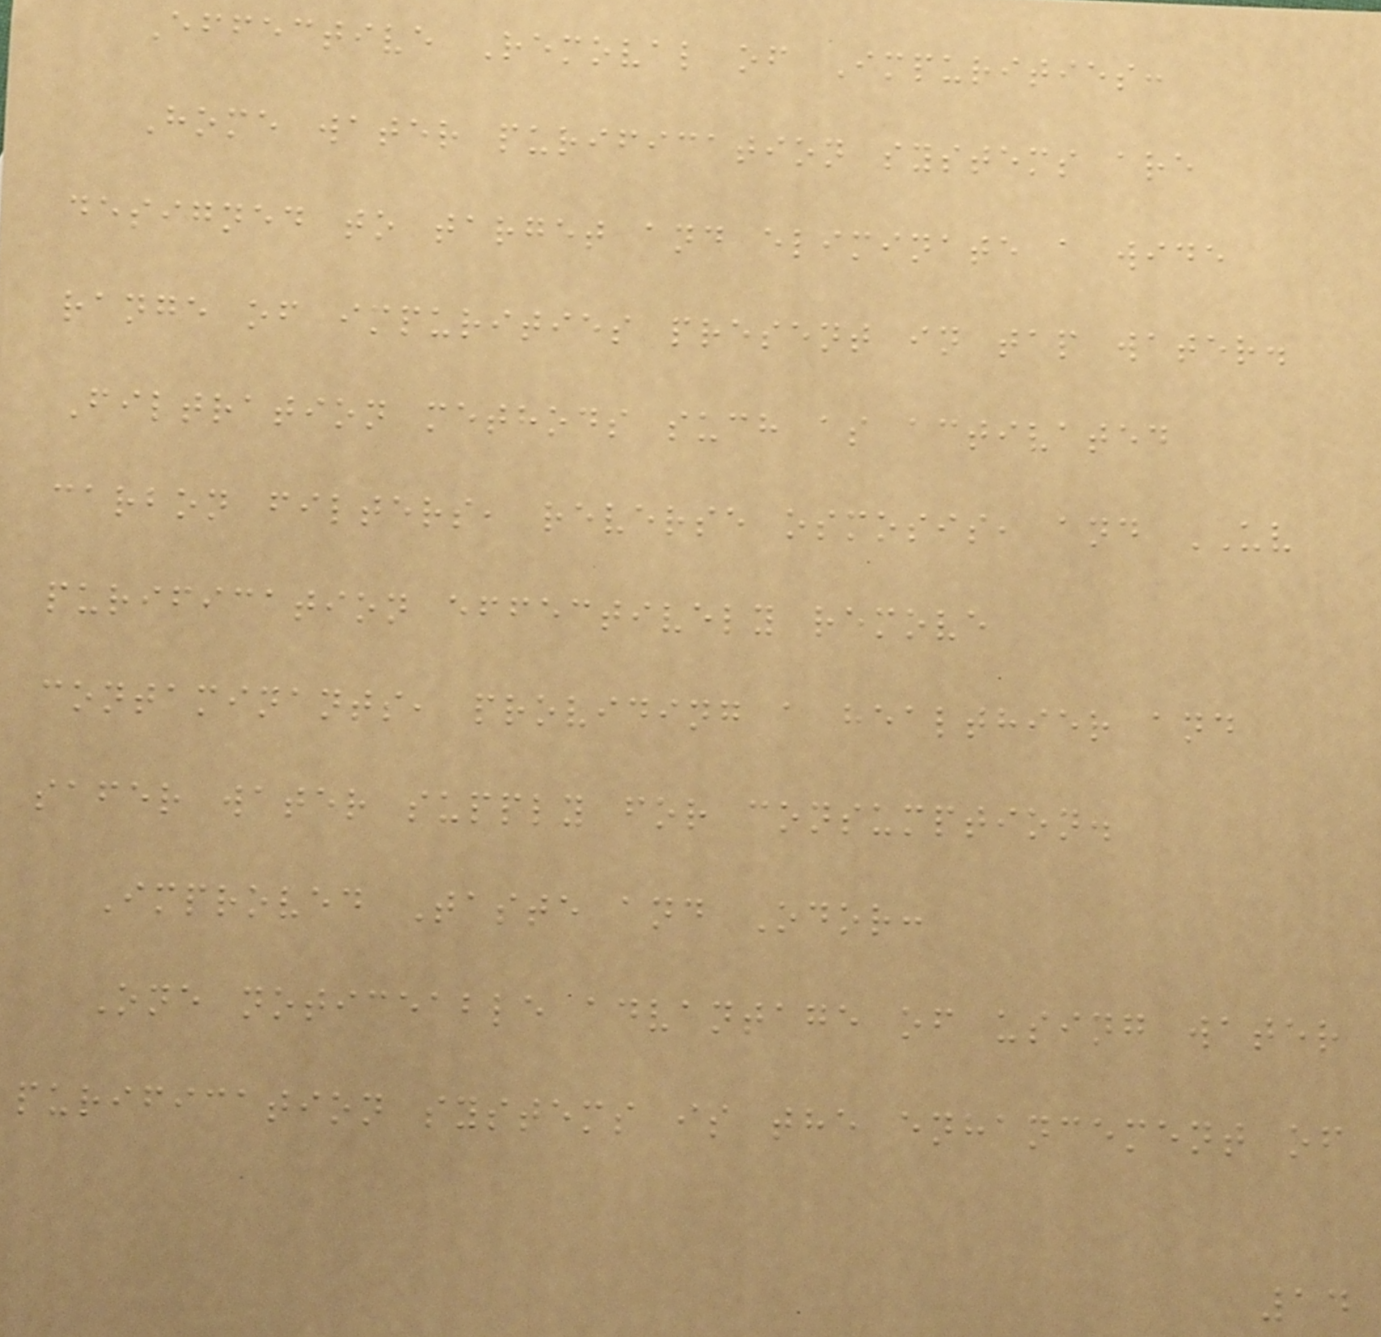Effective Removal of Impurities:
Home water purification systems are
designed to target and eliminate a wide
range of impurities present in tap water.
Filtration methods such as activated
carbon filters, reverse osmosis, and UV
purification effectively remove
contaminants, providing a healthier and
safer water supply for consumption.
Improved Taste and Odor:
One noticeable advantage of using water
purification systems is the enhancement of
14
